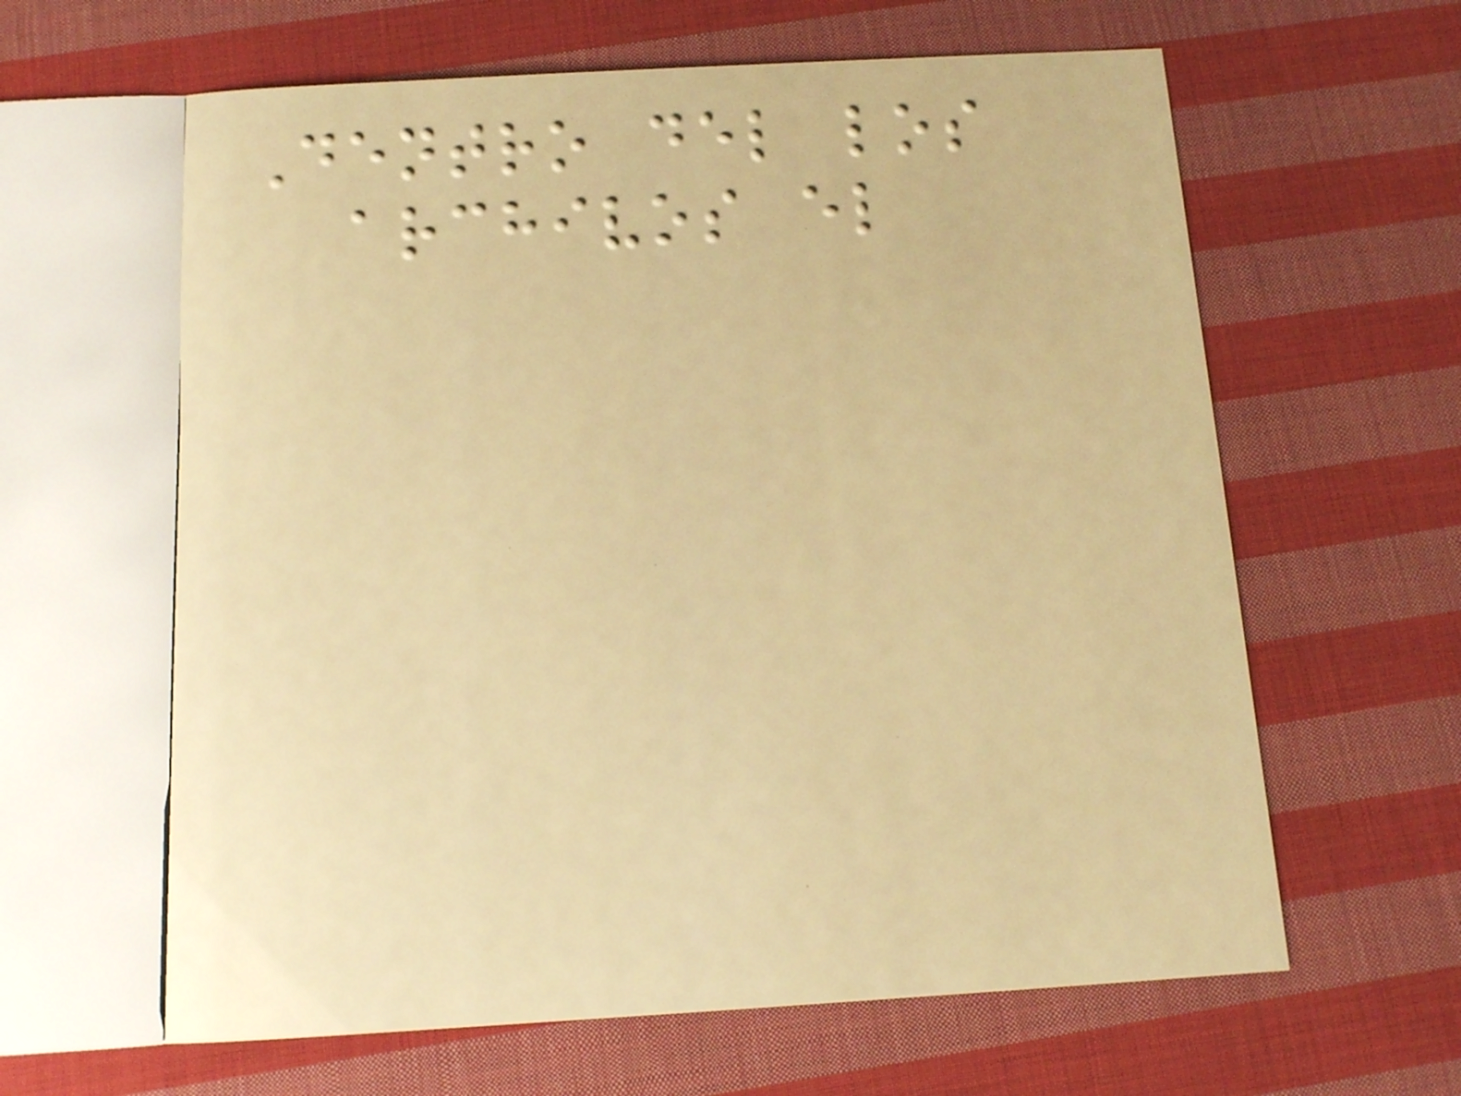Dentro del los
archivos el
